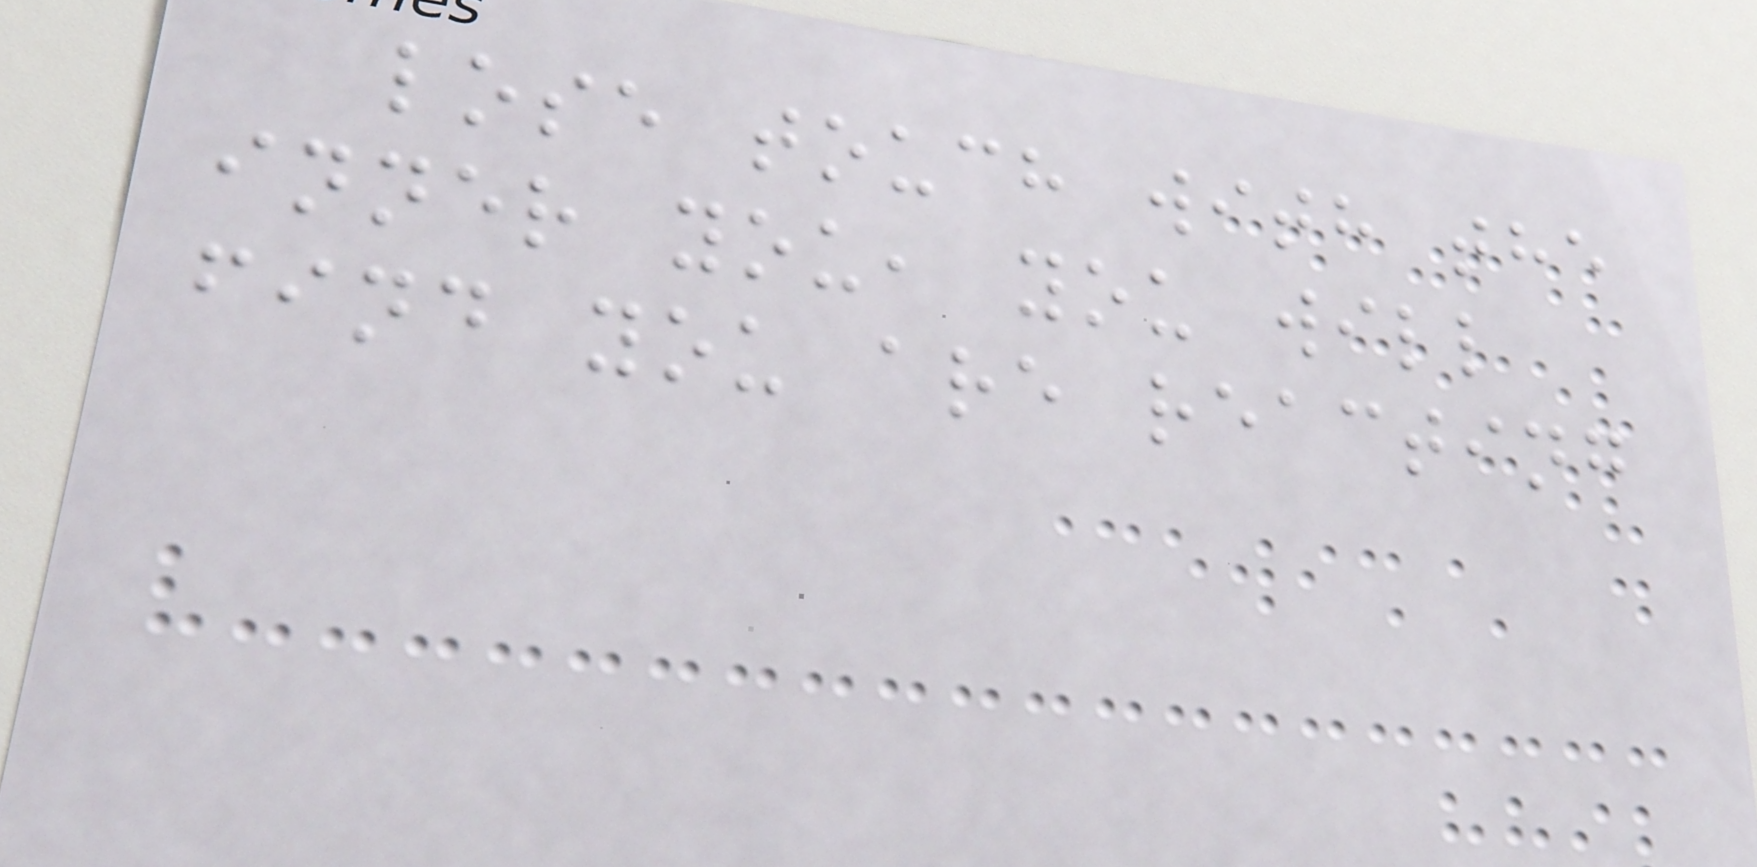lose touch with the
inner you, you will
find you are reacting
